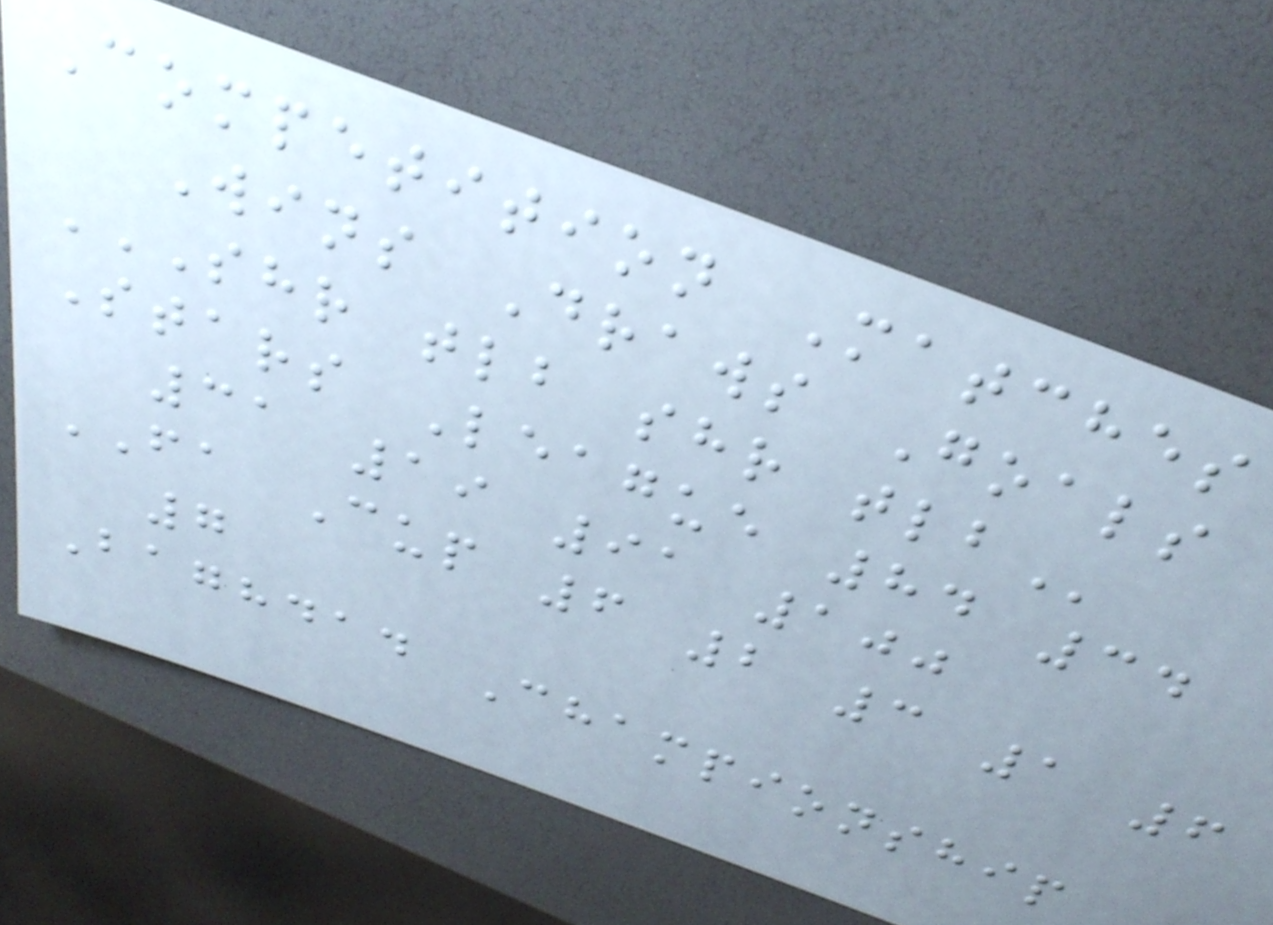Competition Matches
Wins Draws Goals
SHR TLB SHR TLB
Stars League 84 34
31 19 91 100
FA Cup 6 2 3 1 6
7
Baghdad Championship
